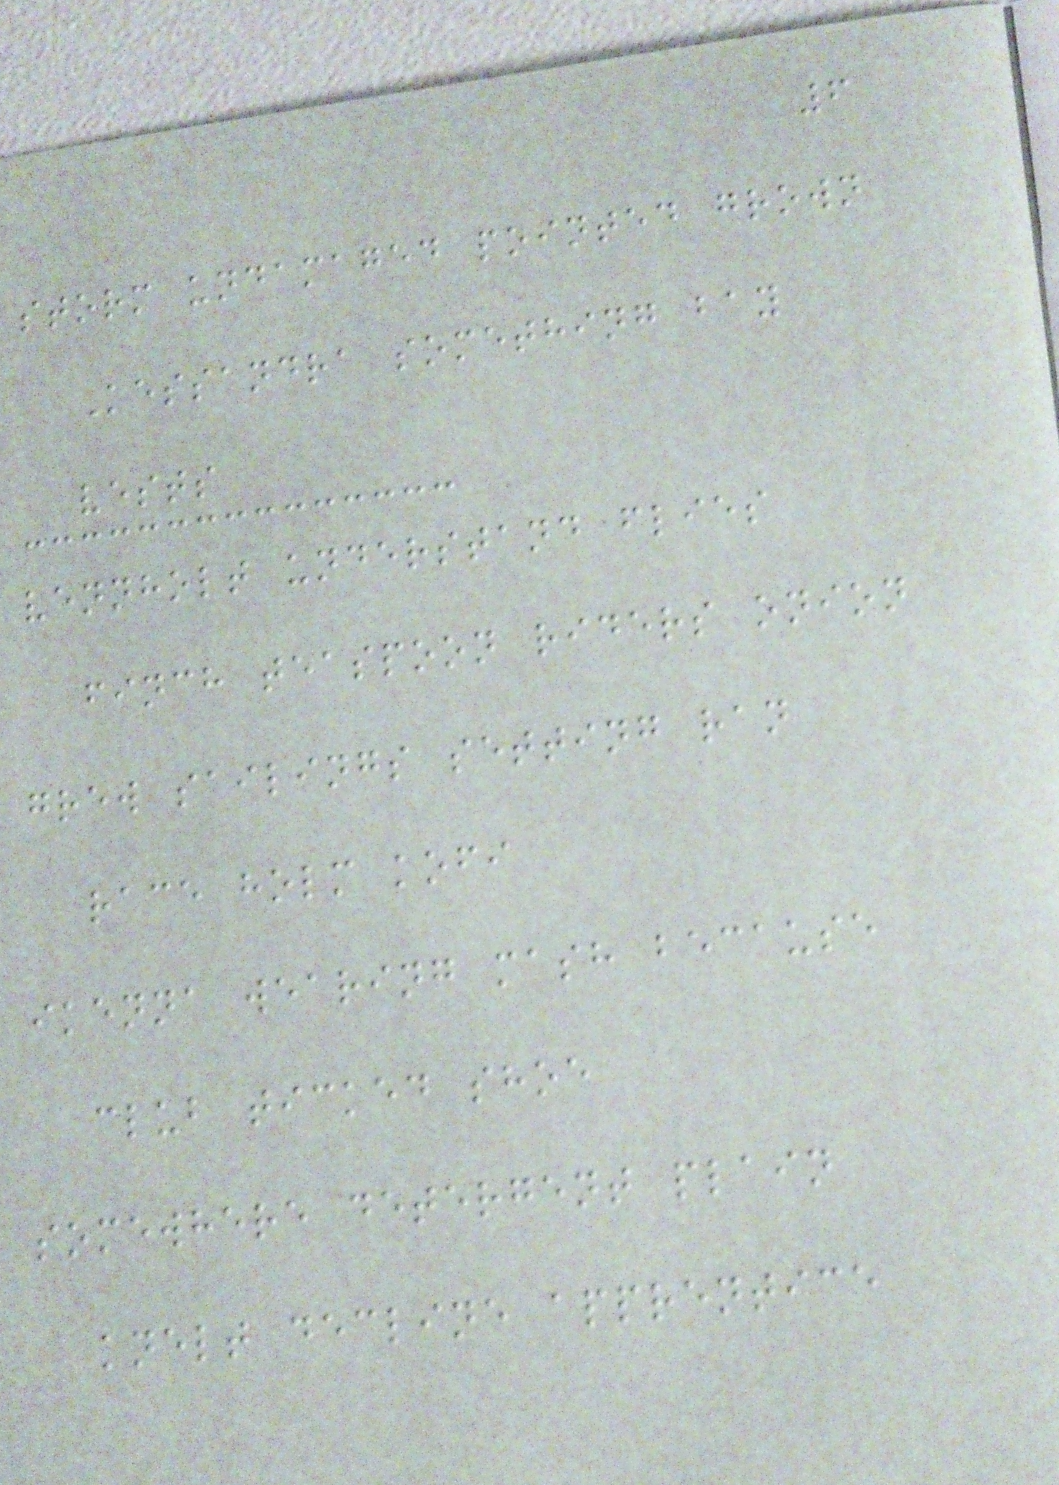6
storm undamaged pointed grown
Kessandra something bay
vests
vennholt understand flies
finch teaspoon riders onion
grew sailings setting ran
race holm kofi
ikenna wearing mash because
club ticked shoe
somewhere detergent plain
knelt decline apprentice
